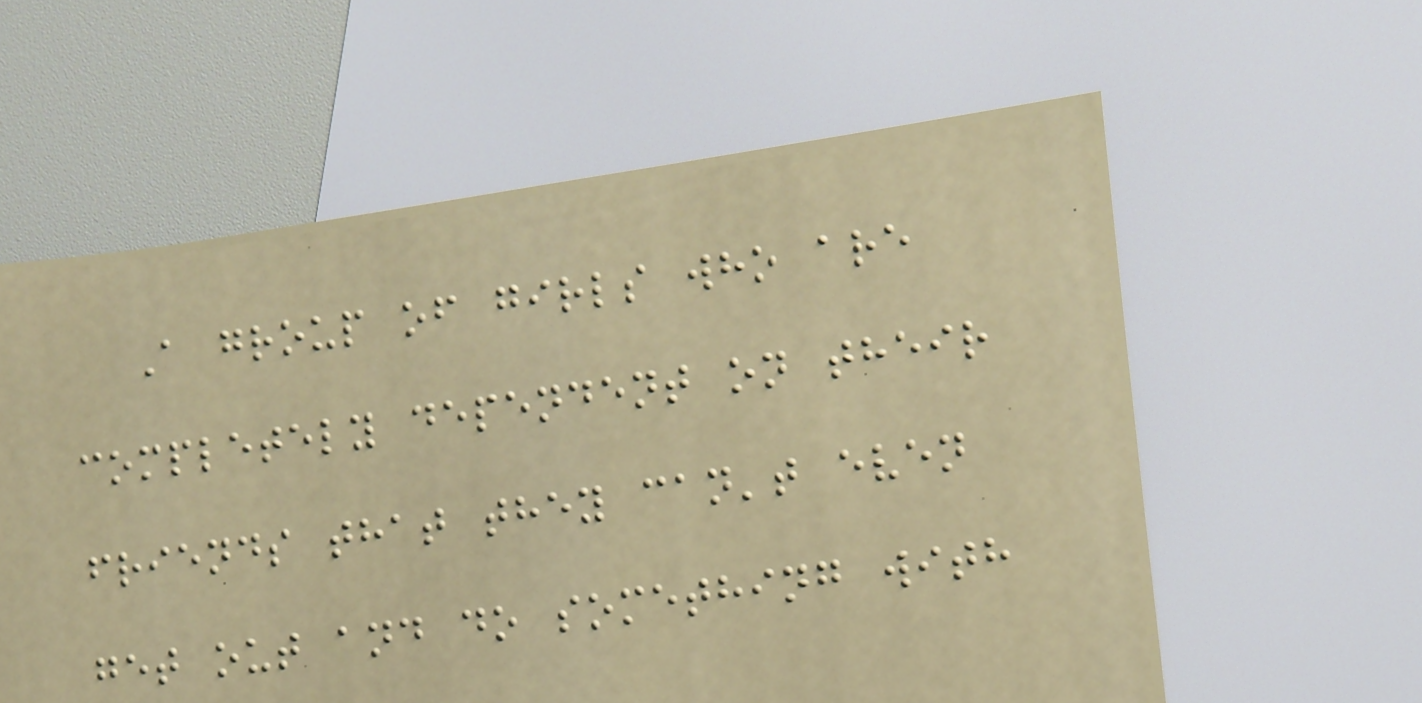A group of girls who are
completely dependent on their
friends that they can't even
get out and do something with
